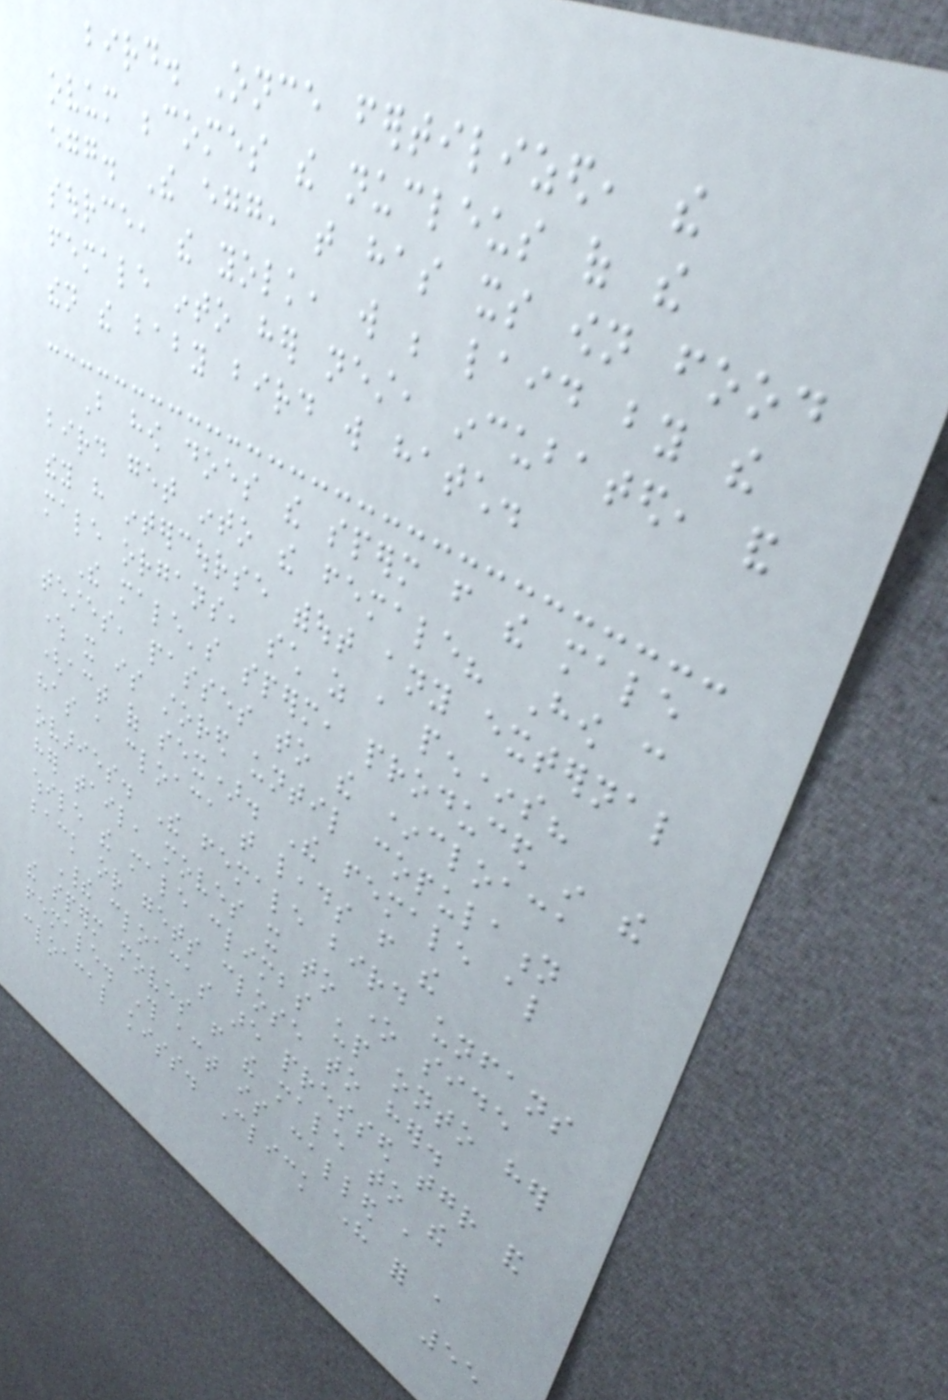bird. Once fertilized, the
ovum becomes the nucleus of the
egg. The egg, that has its own food
source, the yolk, will be laid by the
female into her nest, incubated, and
then the baby bird will hatch.
But how does the sperm from the male
bird get into the female? How can
they have intercourse without any external
male organs, such as a pen*s?
The male's sperm, produced in the
testes, passes to the *cloaca
where it is stored until copulation
(act of sex). The female also
has a cloaca that leads from the
ovaries. The female bird unfans
her tail, moves it to one side
while the male climbs up onto her
back or gets close to her.
Their cloacas are pressed together and
the sperm moves from the male to the
female. This act is called a
cloacal kiss. Click here for a
55
